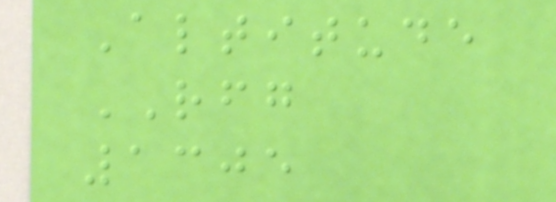Altitude
RFG
1305
